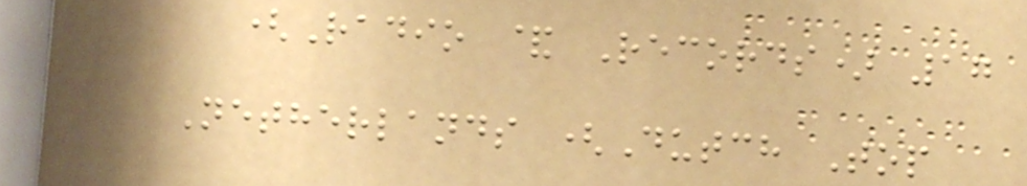(Radio & Records) 17
Netherlands (Dutch Top
